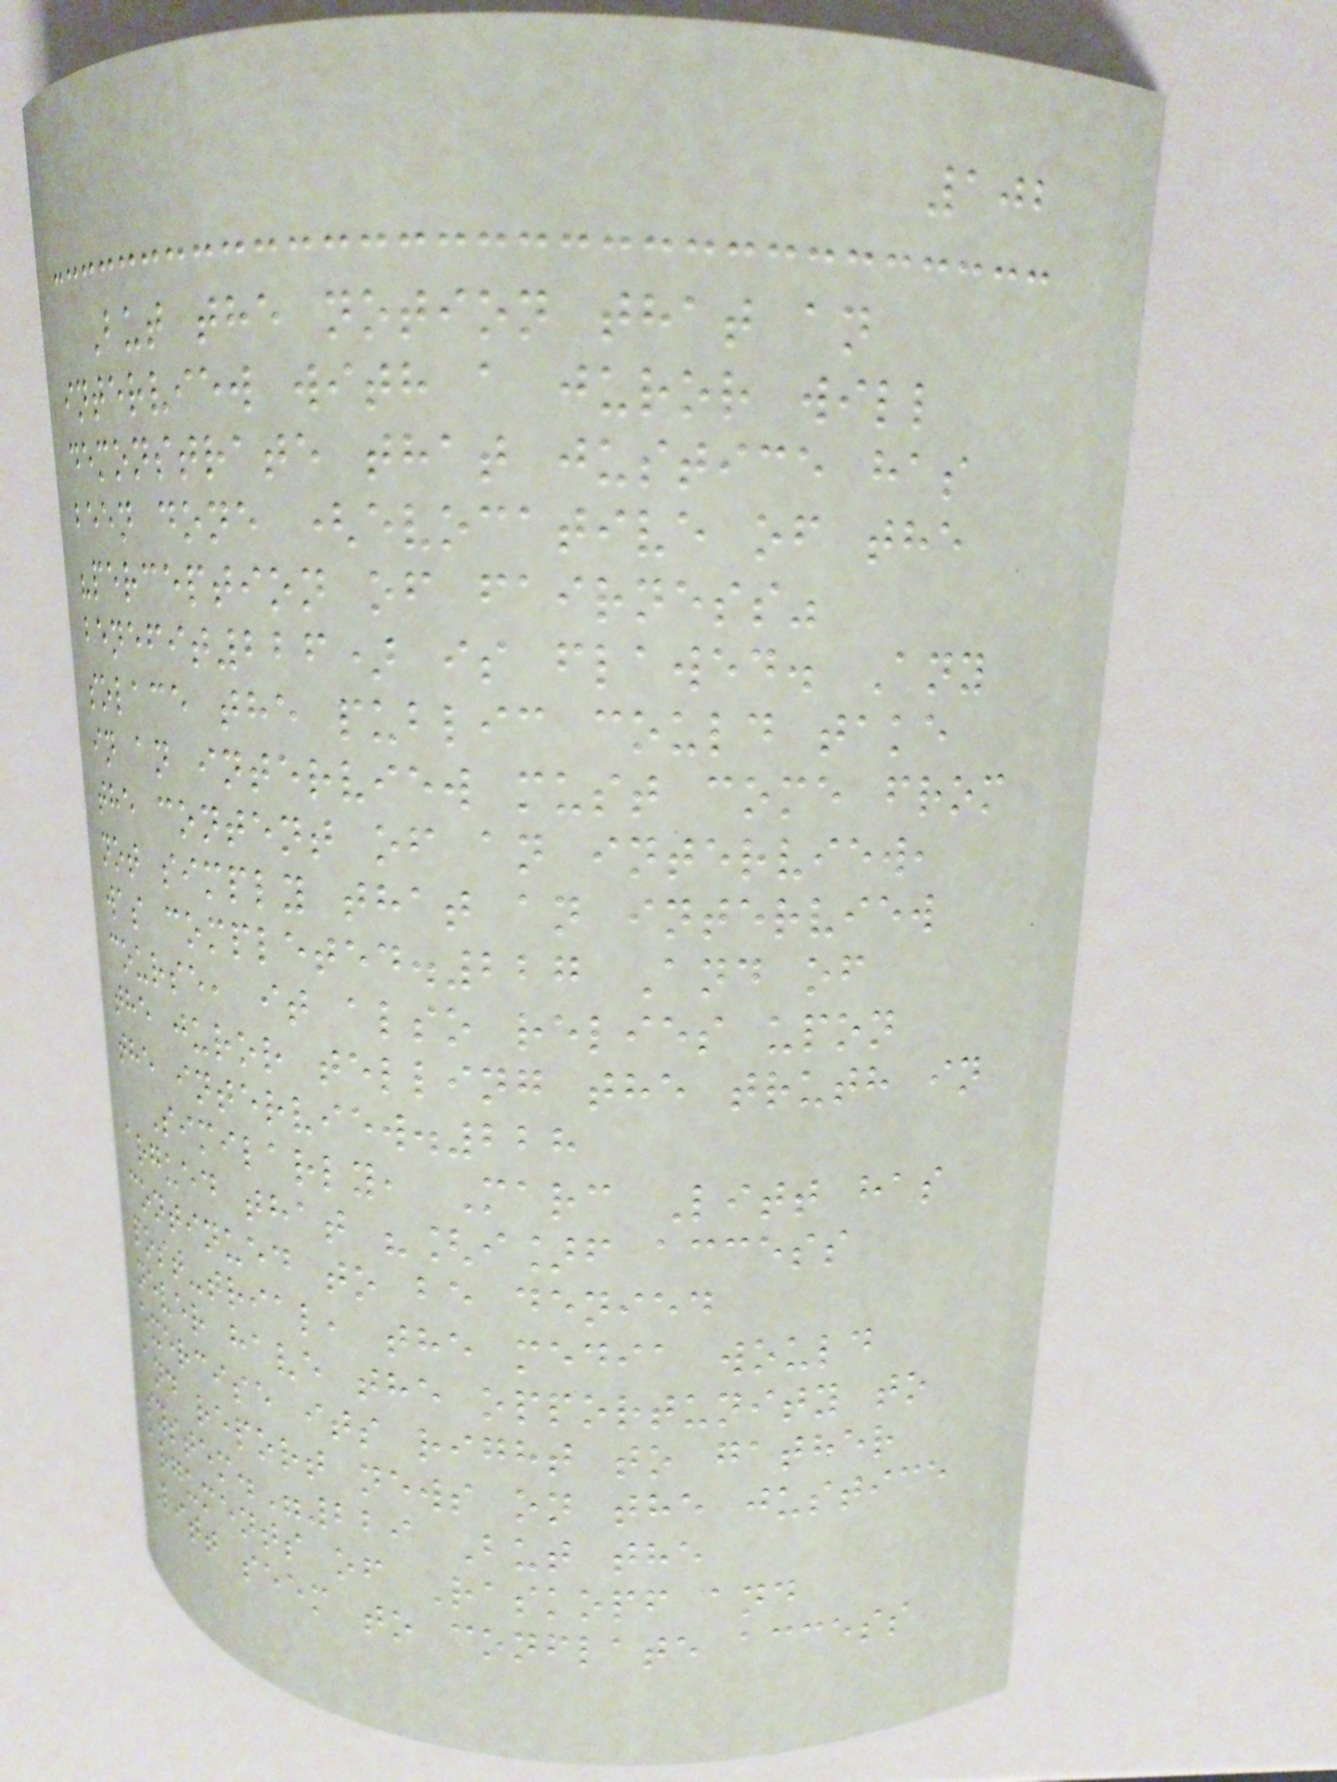102
But the notion that an
interview with a juror will
demonstrate that justice has
been done (evocative of the
"perception of fairness"
benefit226) is flawed. Any
solace the public could take
in an interview must come from
the content of an interview,
not simply that an interview
was completed.227 And of
course, it also relies upon
the juror telling the truth in
the interview.228
Similarly, Marc Litt has
argued that "[i]f access
continued to be denied
post-trial, the media would
never have the opportunity to
exercise its right to gather
and report news on the justice
system."229 But the
arguments of Raskopf and
Litt seem to conflate access
